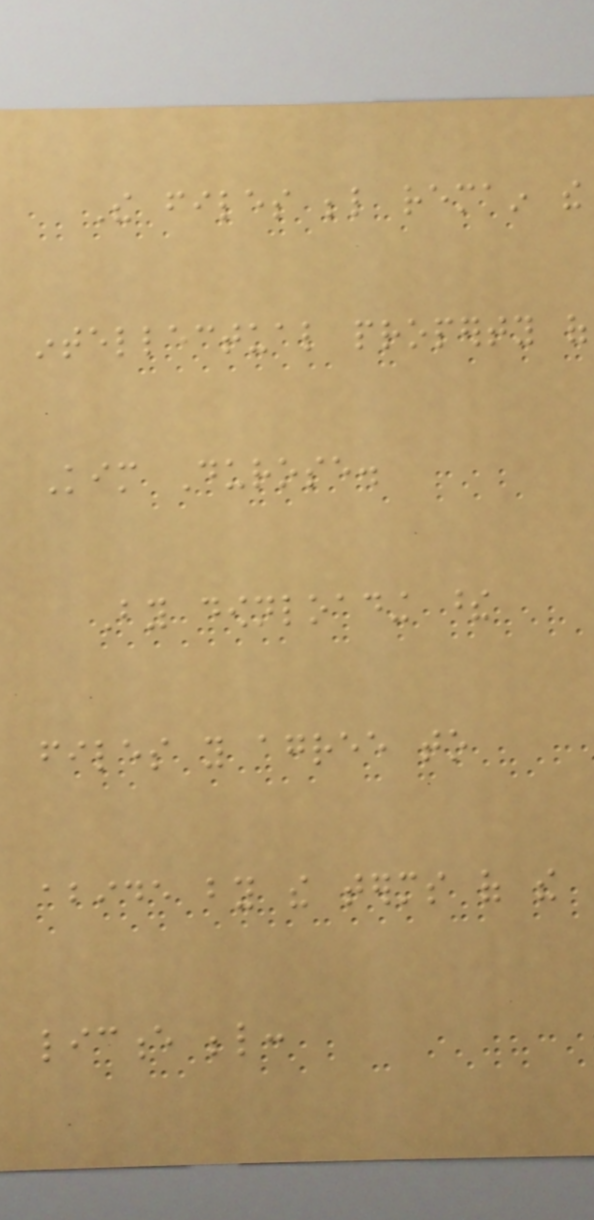The files below remain the
intellectual property of
Kim Durose.
By downloading these
files you agree to
abide by the terms of the
licence below:
